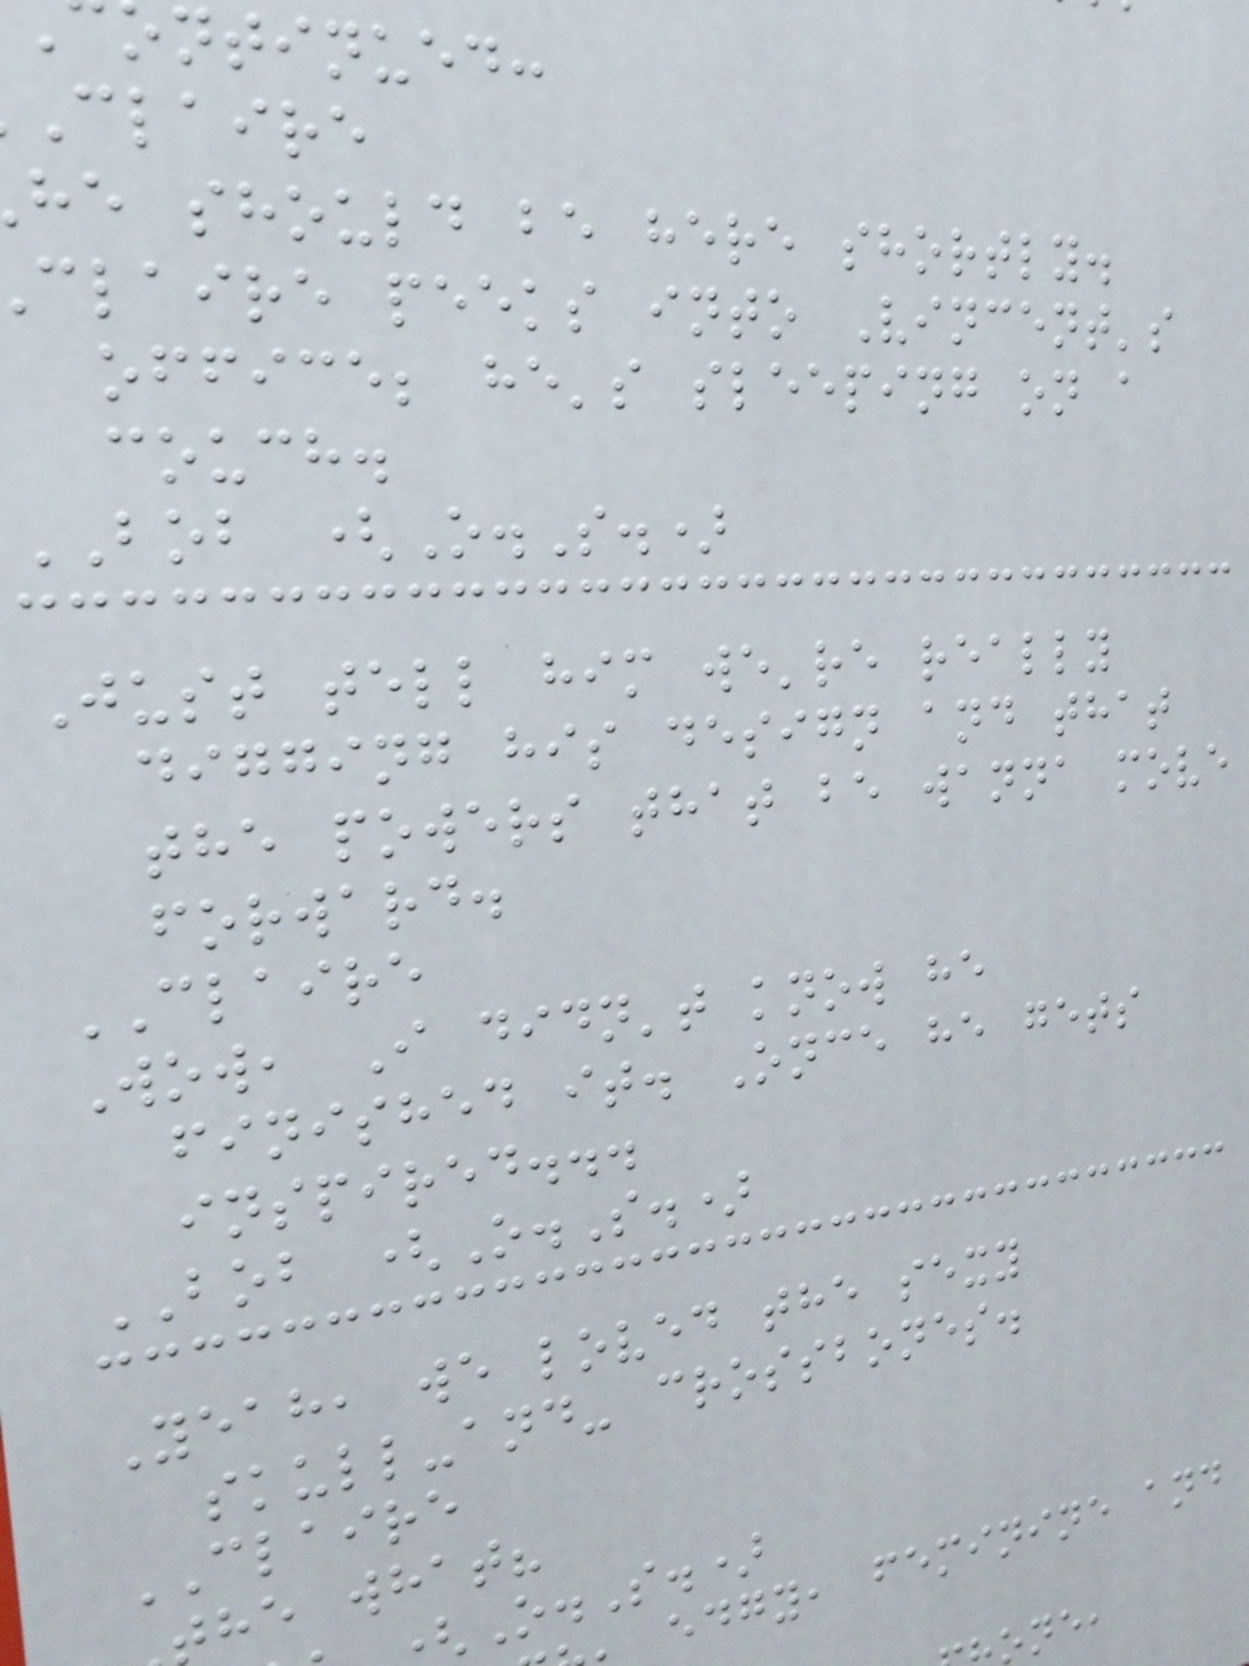ntinued:
claire
he should be here shortly.
claire peeks into Vincent's
office; he's sleeping on a
couch.
BOB (O.S.)
Just tell him we're really
digging his design and that
the powers that be wanna move
forward.
CLAIRE
Wow, I didn't know he
finished it. Once he gets
inspired...
BOB (O.S.)
Yeah, we loved the sexy
skull-and- crossbones.
CLAIRE
he what?
O.S.)
edgy, feminine and
